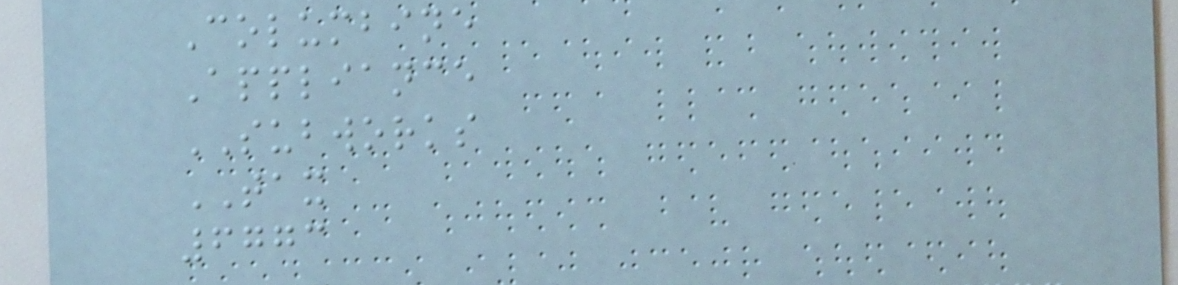Columbine
Appliance
SUBWORKS
TAX
6773
